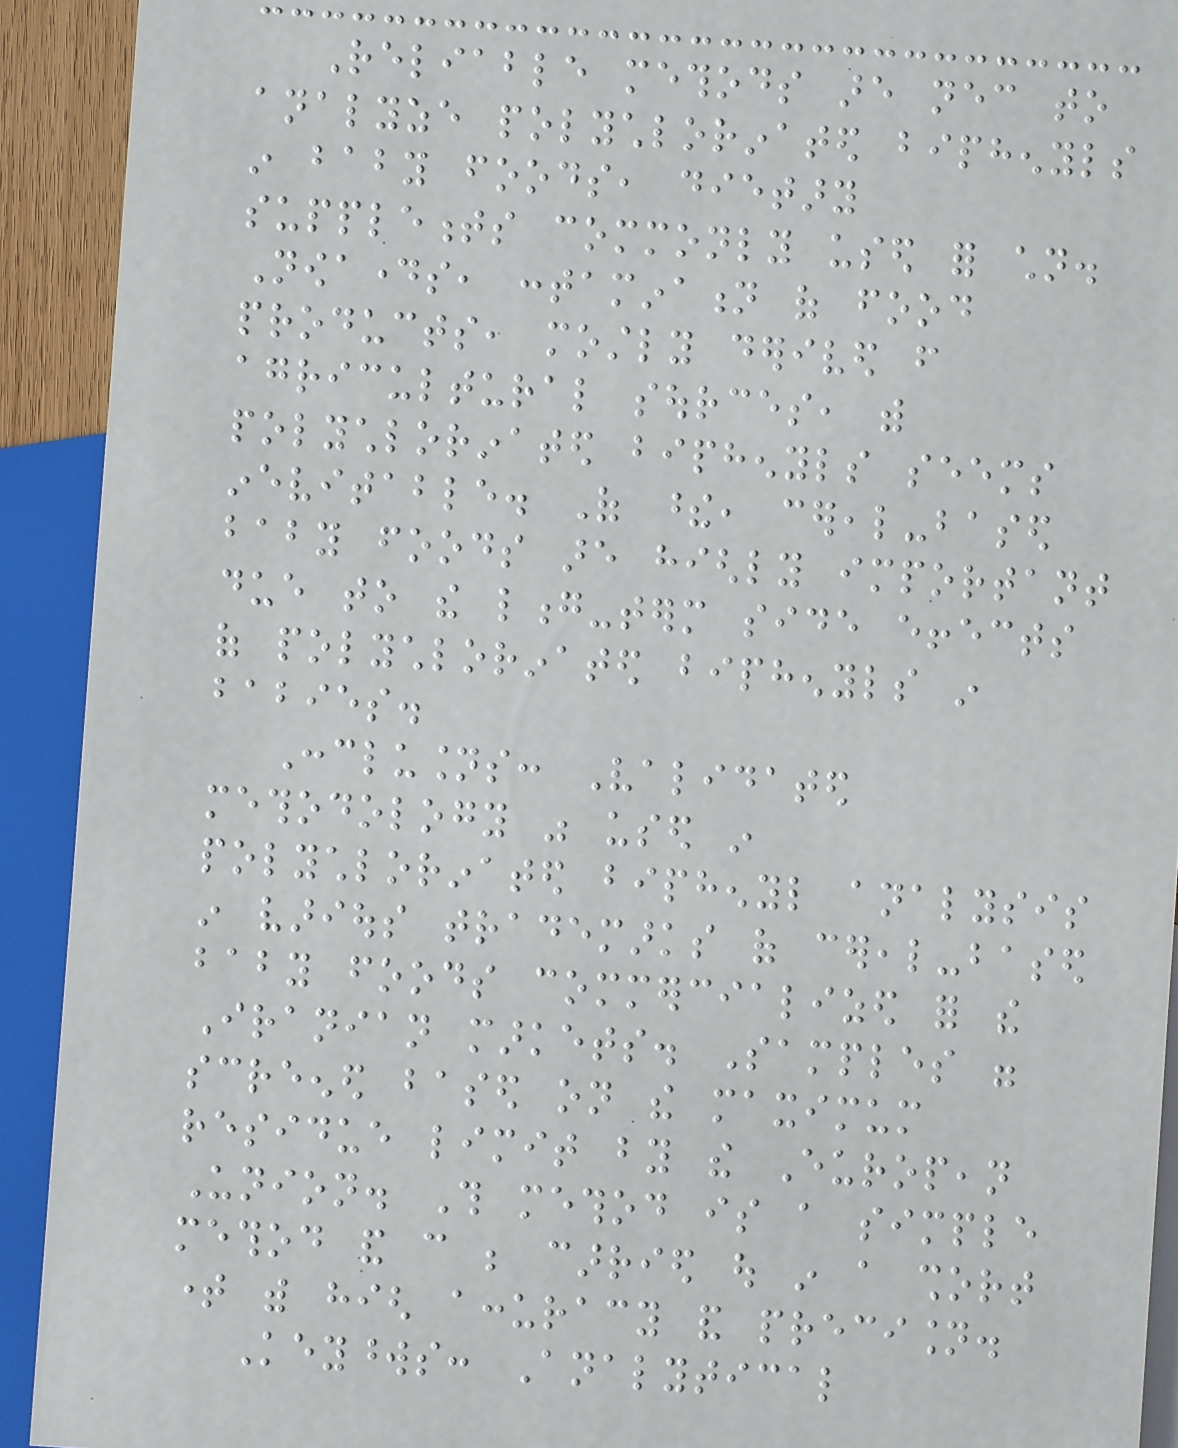Reliable methods are necessary to
analyze polychlorinated biphenyls
in baby foods, dietary
supplements commonly used for children.
Nowadays, contamination of food
products, mostly derived from
agricultural sources, with
polychlorinated biphenyls seems
inevitable. Of these, cereal-based
baby foods are highly important
due to the long-term side effects
of polychlorinated biphenyls in
babies.
Conclusions: Validated
methodology was used in
polychlorinated biphenyl analysis
in various trademarks of cereal-based
baby foods commercialized for the
Iranian markets. Samples were
screened based on the maximum
residue limit by the European
Union. This method is a simple
method and can be carried out in a short
time with high accuracy and precision.
Keywords: Analytical
